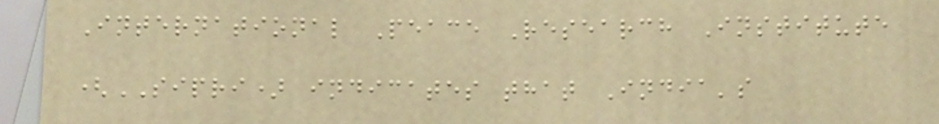International Peace Research Institute
(SIPRI) indicates that India's
